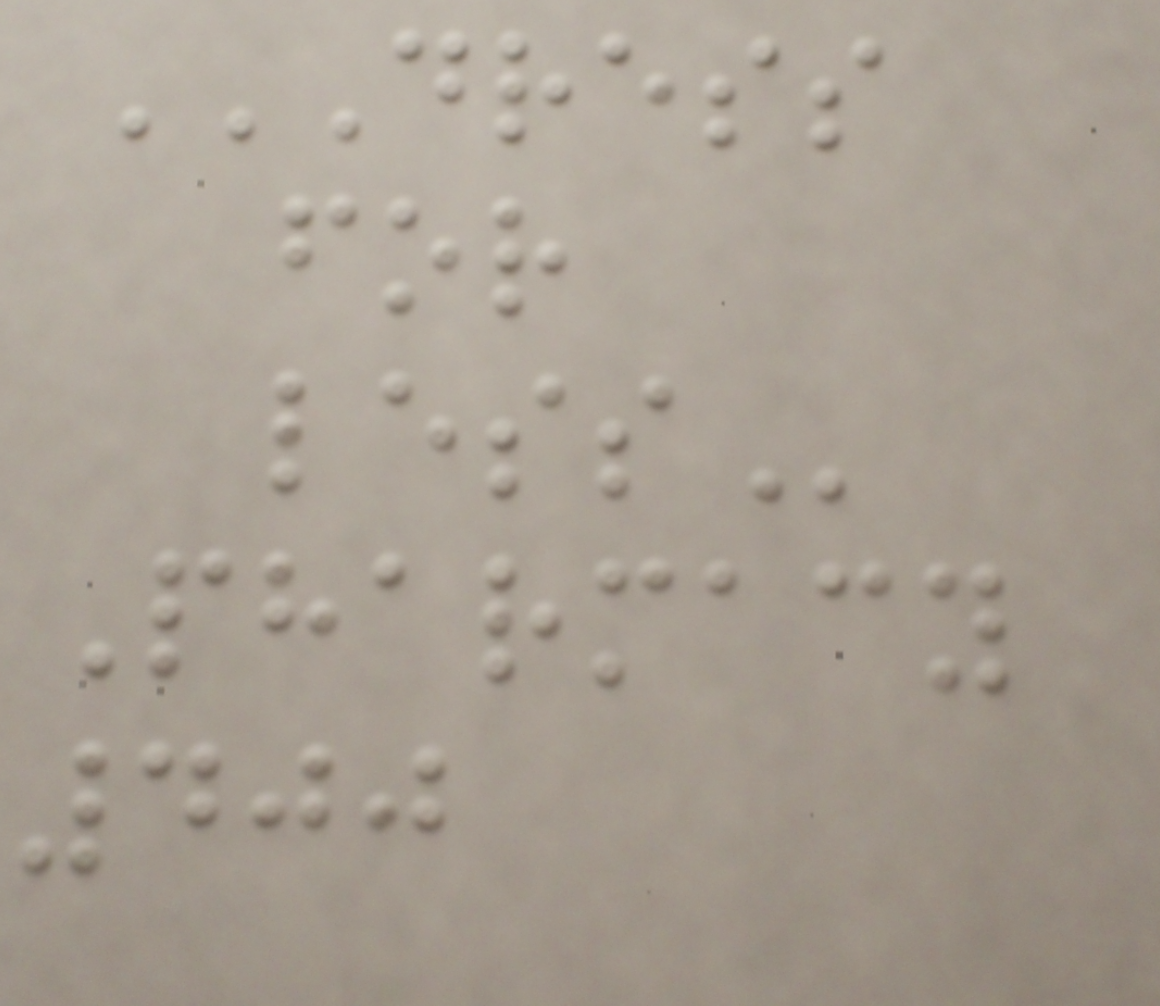DRESS
FOR
LESS
Pharmacy
400
